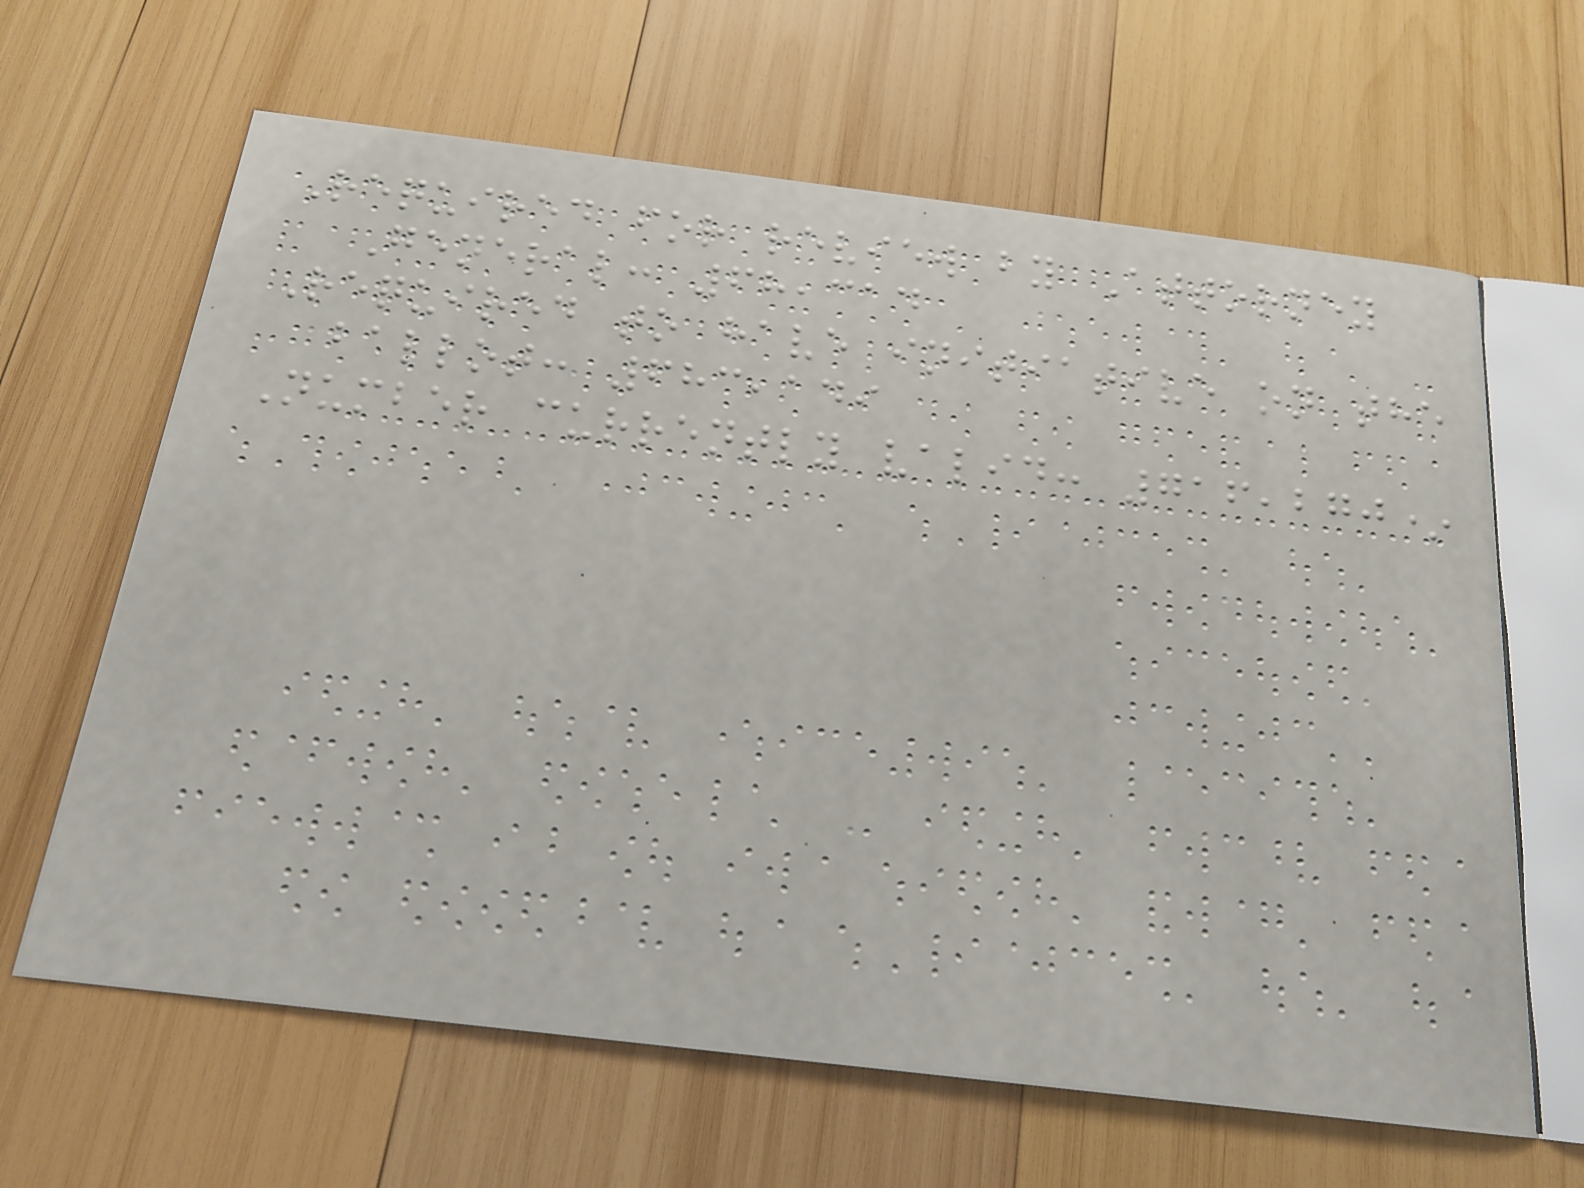Required for review by Attorney
General: 68,314
Required to have initiative on the
ballot: 683,149
Number currently valid: 716,270*
